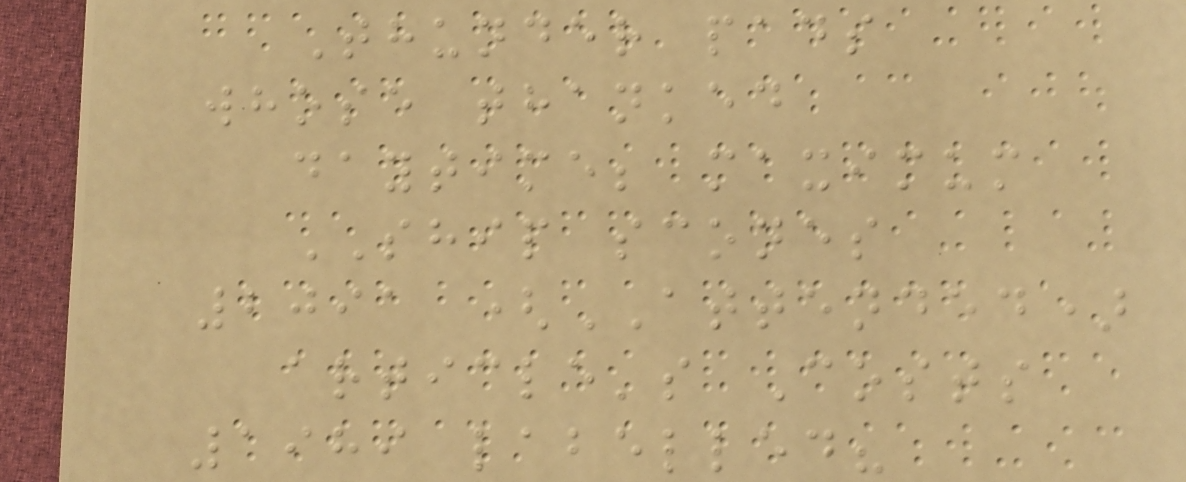Thunder pads
whose thanked
daytime; maximum
SHIP scones
2091 (ATTENDED)
article's Costs
1989 labelled?
